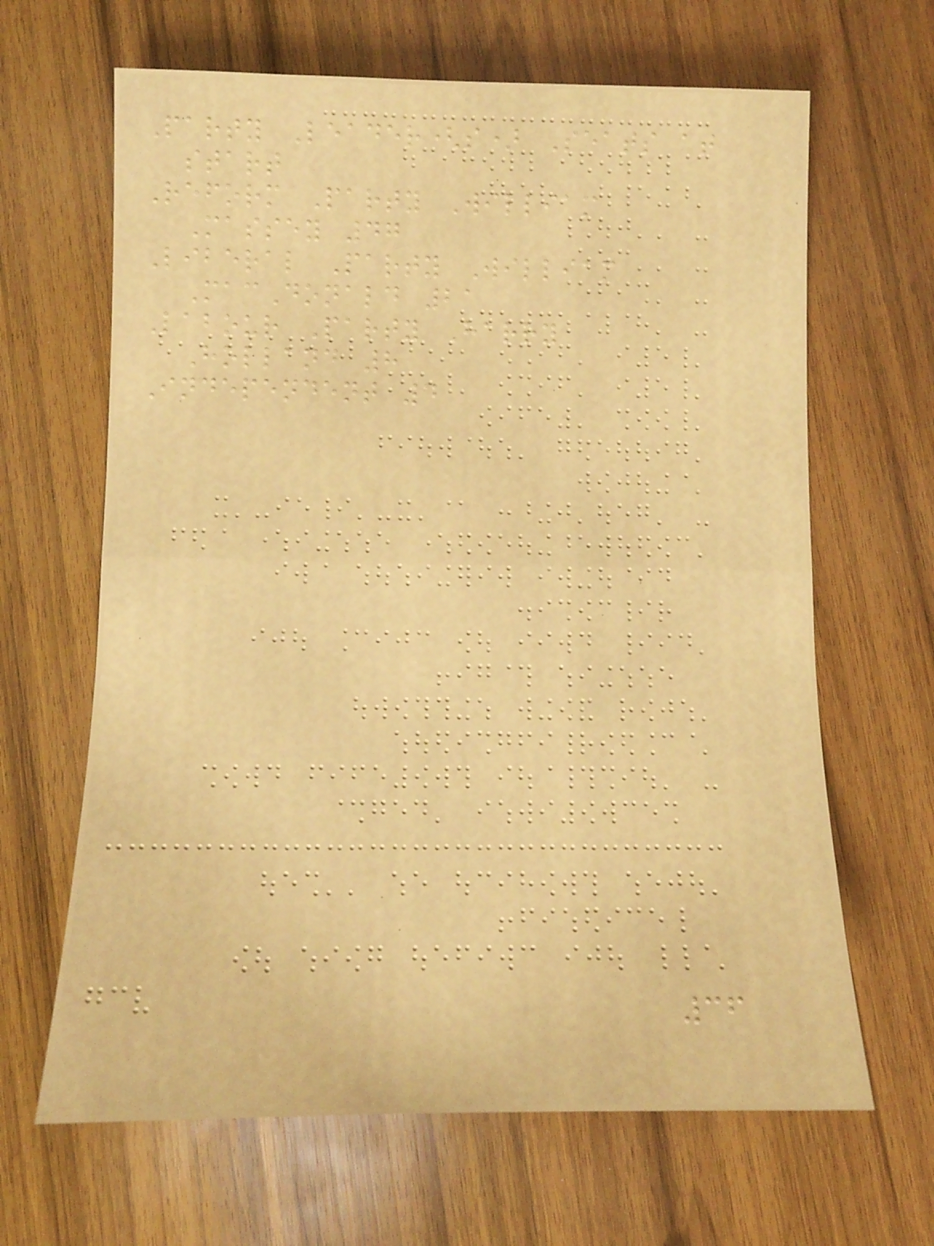Party Leader(s) Seats at
start
Reform Party William
Massey 47
Liberal Party William
MacDonald 21
Labour Party Harry
Holland 8
Independent 4
36
